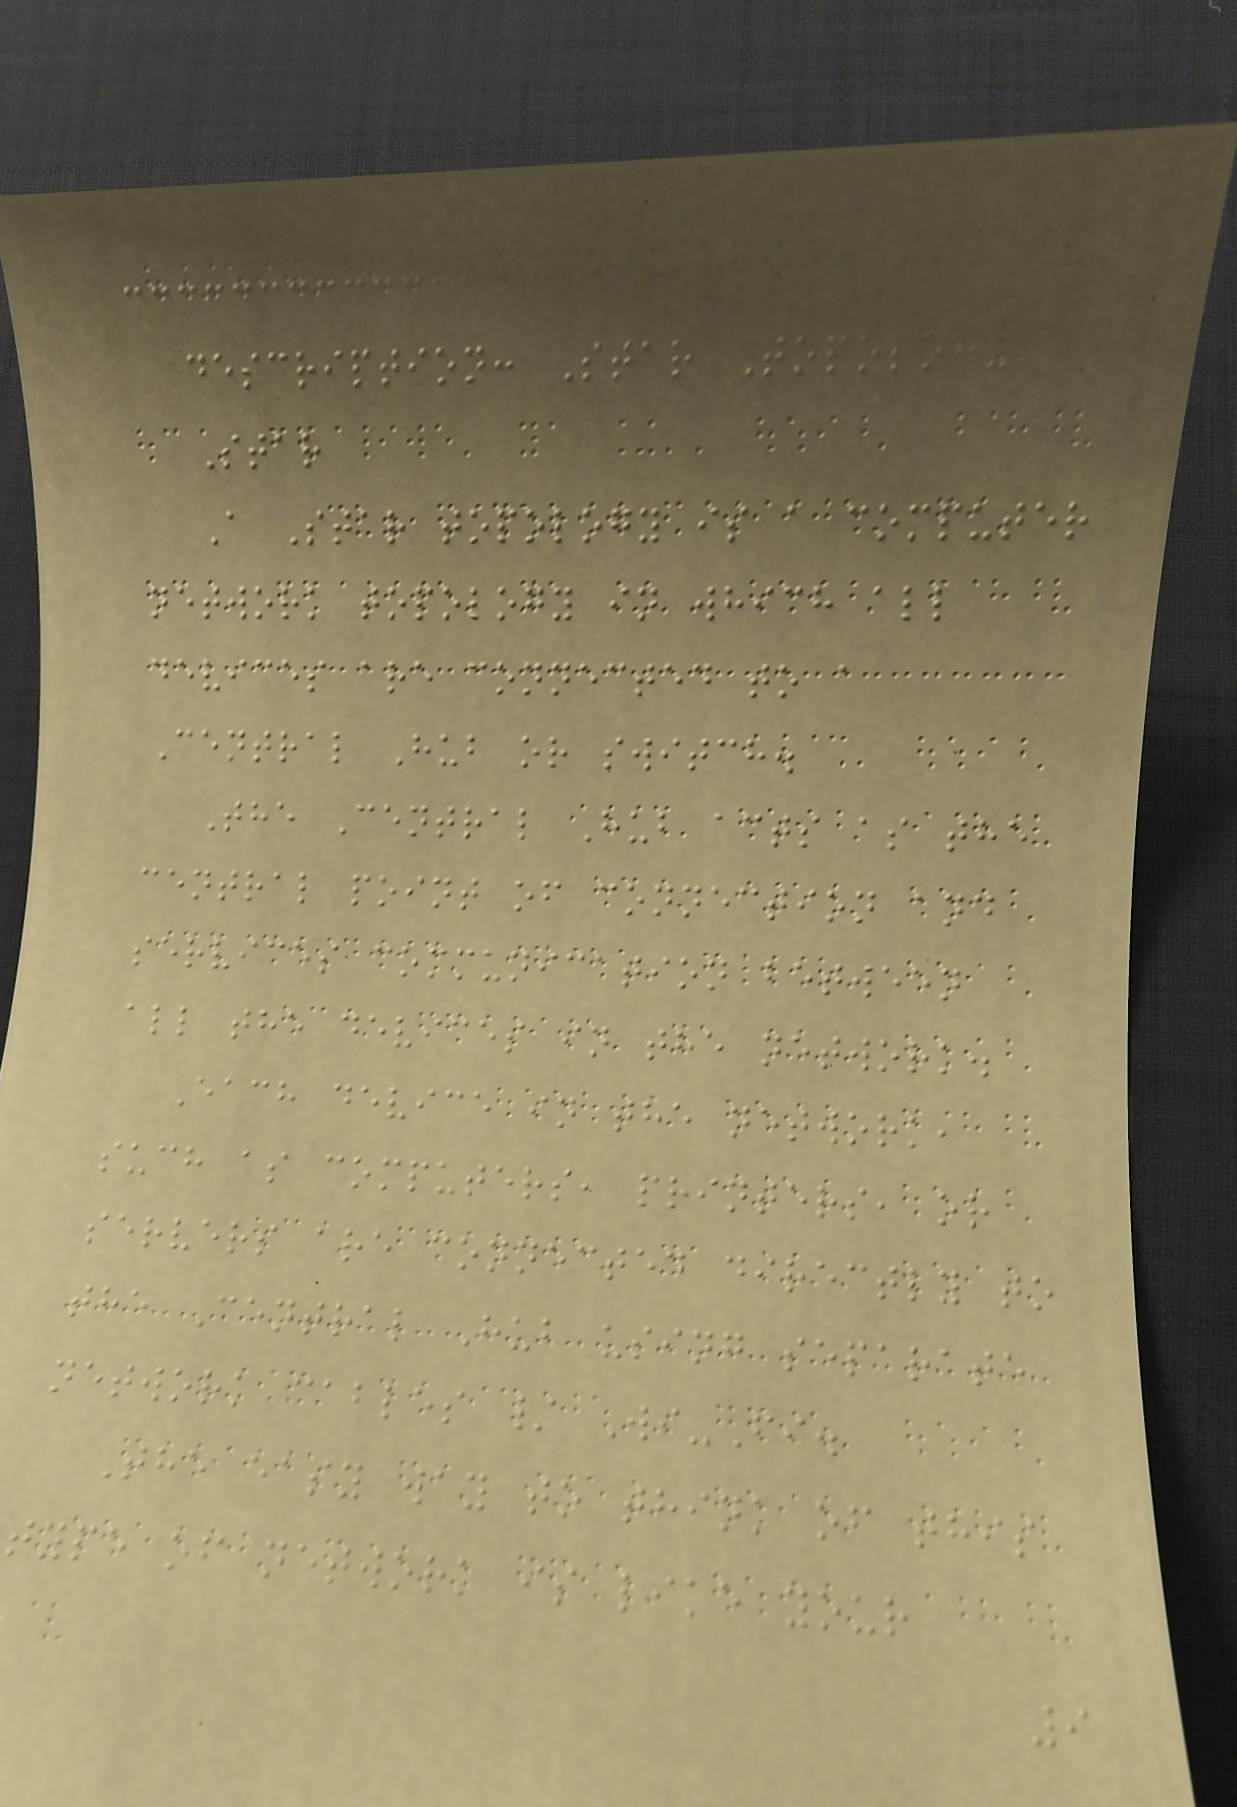description: Star Topology
Star
A Star topology is a computer
network topology in which all
devices are connected to a
Central Hub or switch.
The Central Hub acts as the
central point of connection and
services communication between
all the devices in the network.
Each device in the network,
such as computers, printers, or
servers are connected directly to
the Central Hub using separate
network cables / Wi-Fi.
The easy way to think of this
type of network is like your
9
